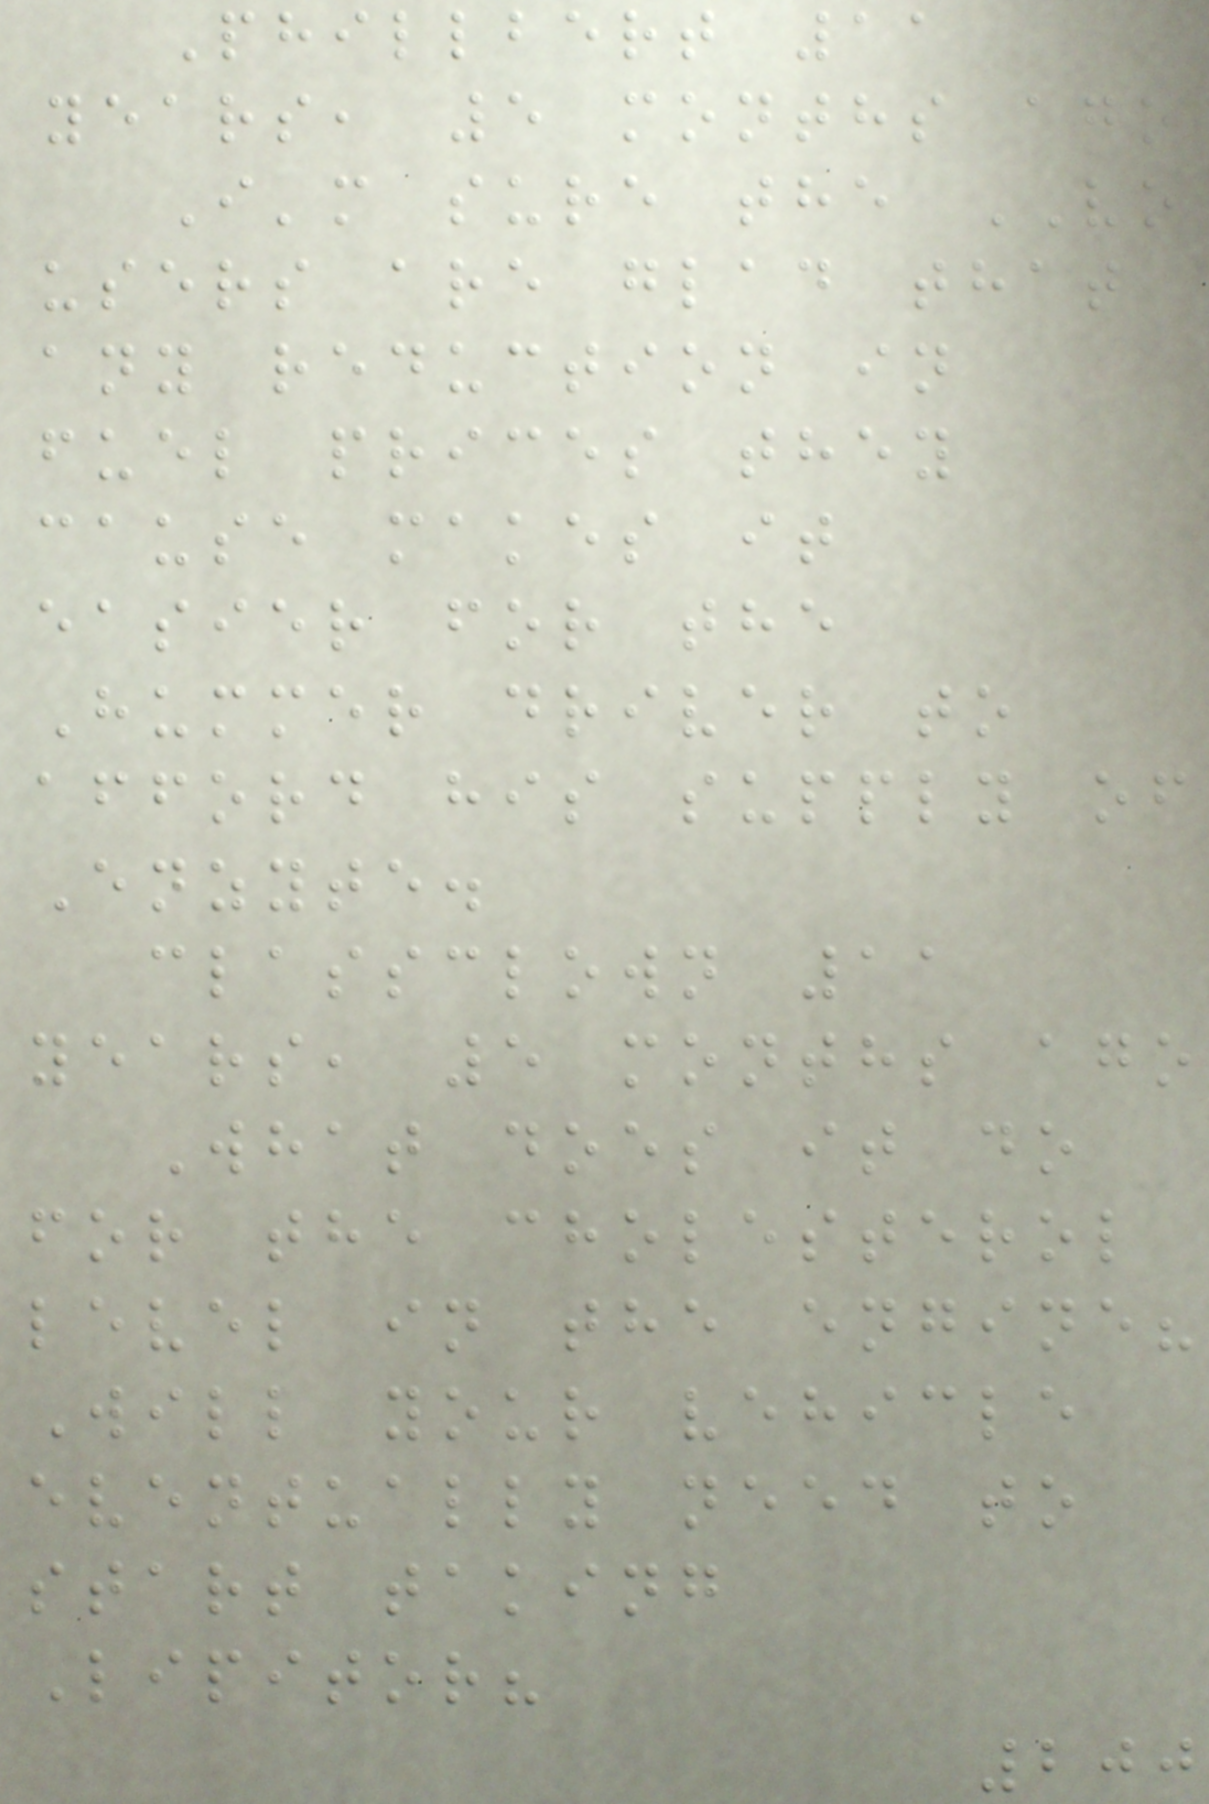Phillbert 11
years, 5 months ago
I'm sure the VO
users are glad that
any reduction in
fuel prices they
cause makes it
easier for the
Hummer driver to
afford his supply of
Enzyte.
classclown 11
years, 5 months ago
What does it do
for the cholesterol
level in the engine?
Will your vehicle
eventually need to
start taking
Lipitor?
200
